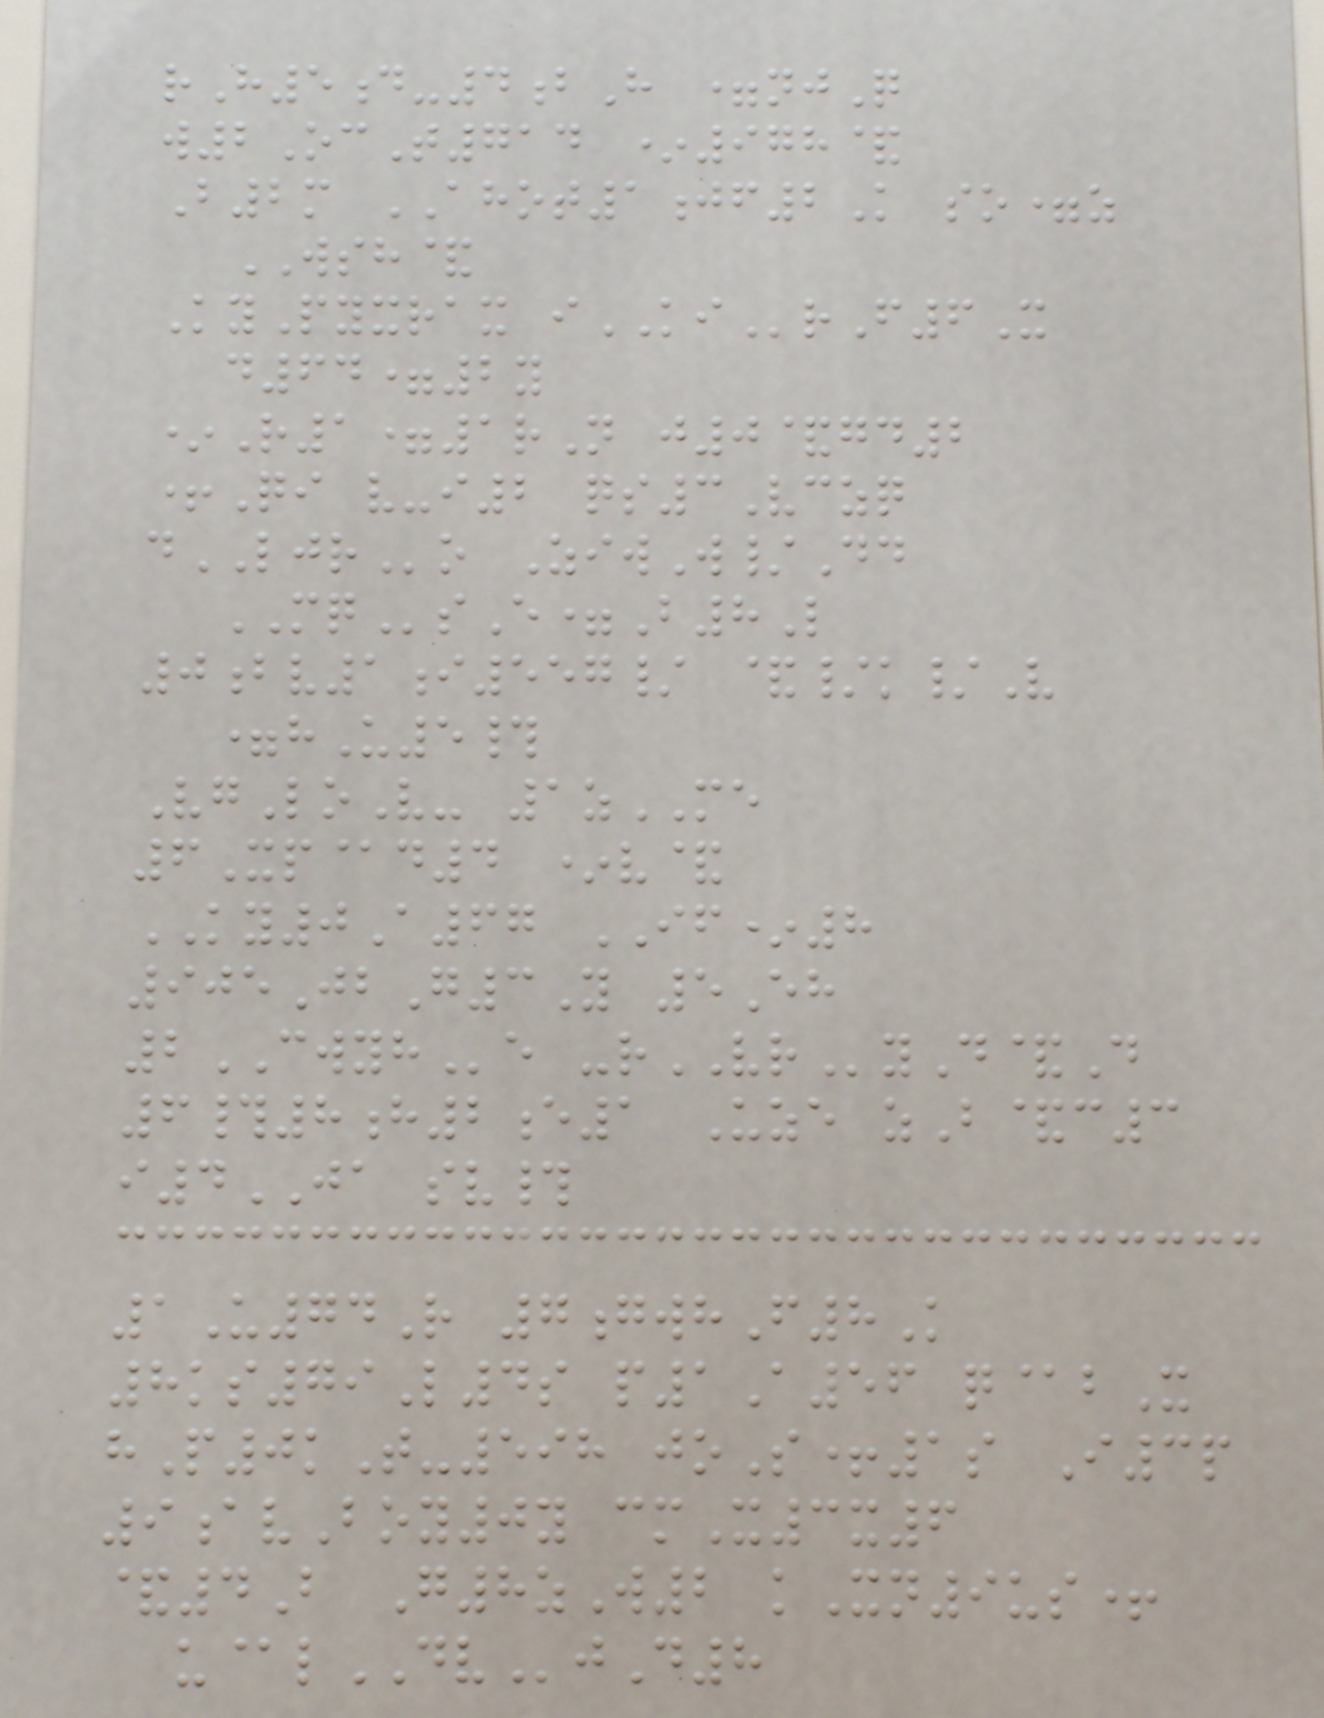rH5d-4bH =njQ
w2OcT714 *978&
B2m AHOT1jf2K so=z
WSH&
KyPyxrax iKIrF6X
d64=2y
*R1=1rN j0&gd2
+Qi v-i2 qs3Vczq
dLJRo ZiwW/Dd
MQsE=B8L
0bv1i557/ &/k/V
=hU5#
VgLoV- 1zME
6Xp@d4 *v&
KY0A67 IF*8
905JbG3Y 5Eh
2CWYHe -rVRyD&D
6#8h2e1 Uze zB&c3
i4JA sv#
1U74R 7gwhF8K
8ks79L4s p1A56 q@bX
hP0kT-598 joS+1s I3p
9avBoy0y cmX3x6
&4B G8zW2 kXn9us+
u@lDVjD8
